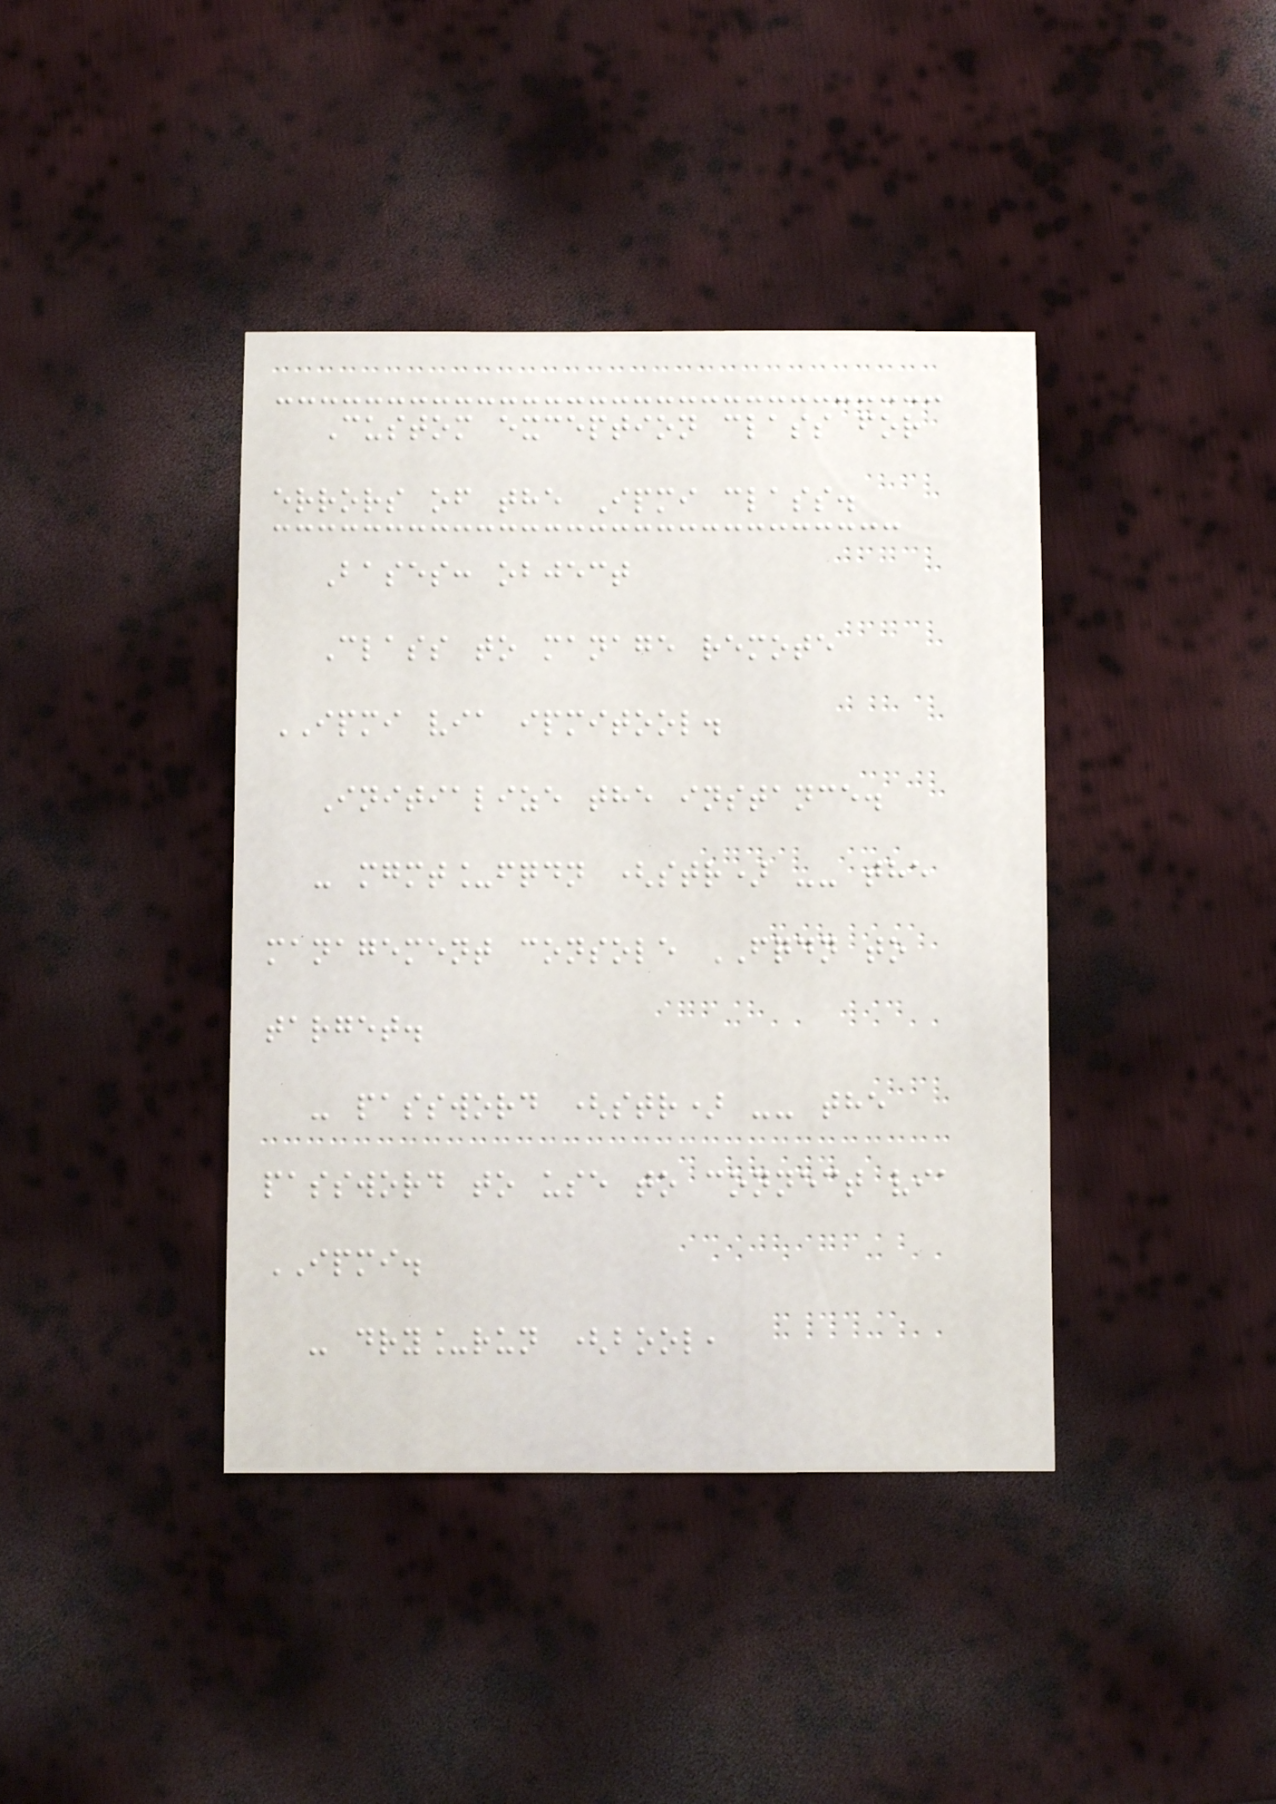Custom exception class for
errors of the Ipmi class.
Bases: object
Class to manage remote
IPMI via ipmitool.
Initialize the instance.
- mgmt_fqdn (str) -- the
management console FQDN to
target.
- password (str) -- the
password to use to connect via
IPMI.
- dry_run (bool,
